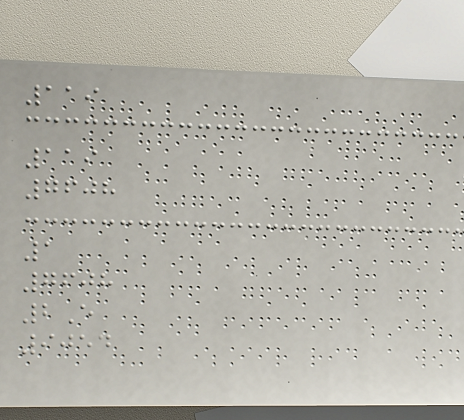119
119
7608
1
7608
2E
9054
